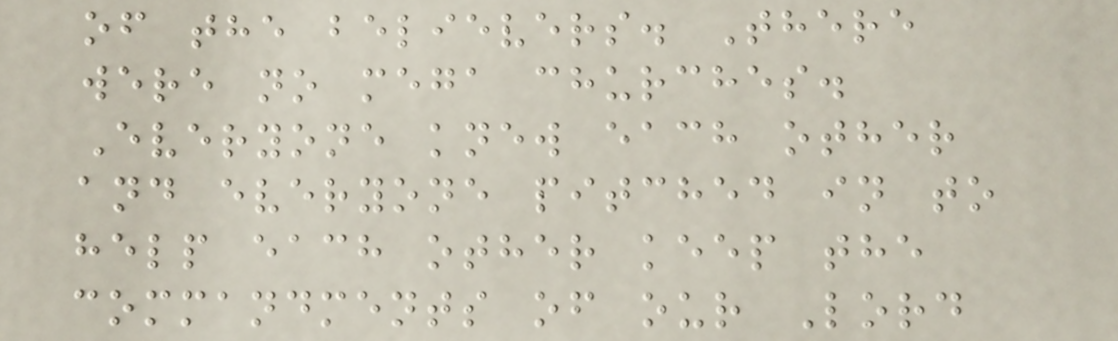of the believers. There
were no mega churches.
Everyone knew each other
and everyone pitched in to
help each other keep the
commandments of our Lord
